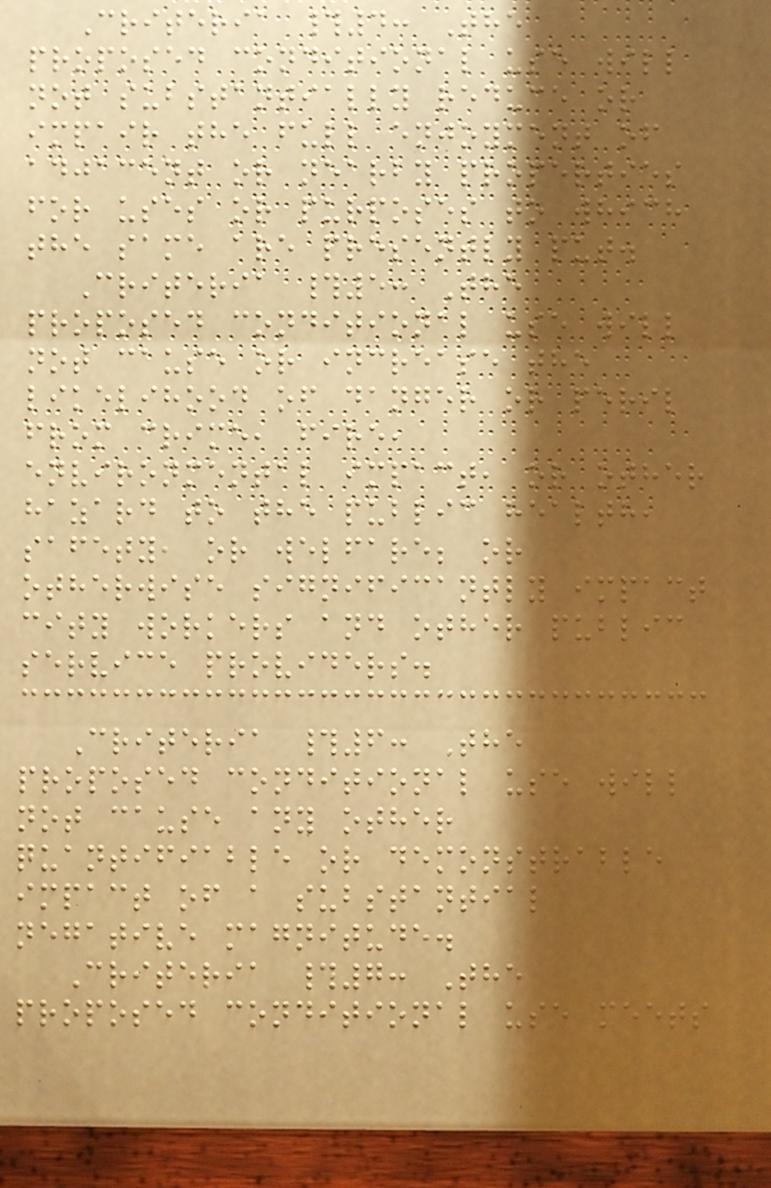Criteria #4: The
proposed conditional use will
not substantially reduce or
impair the full enjoyment of
adjacent or nearby properties
for uses or purposes to which
the same are presently put.
Criteria #5: The
proposed conditional use will
not cause or increase the
likelihood of danger or peril
from crime, fire,
environmental impact, or other
hazard to the public health,
safety, or welfare; or
otherwise significantly impact
city workers and other public
service providers.
Criteria #6: The
proposed conditional use will
not cause any other
quantifiable or demonstrable
impact of a substantial
negative magnitude.
Criteria #7: The
proposed conditional use meets
